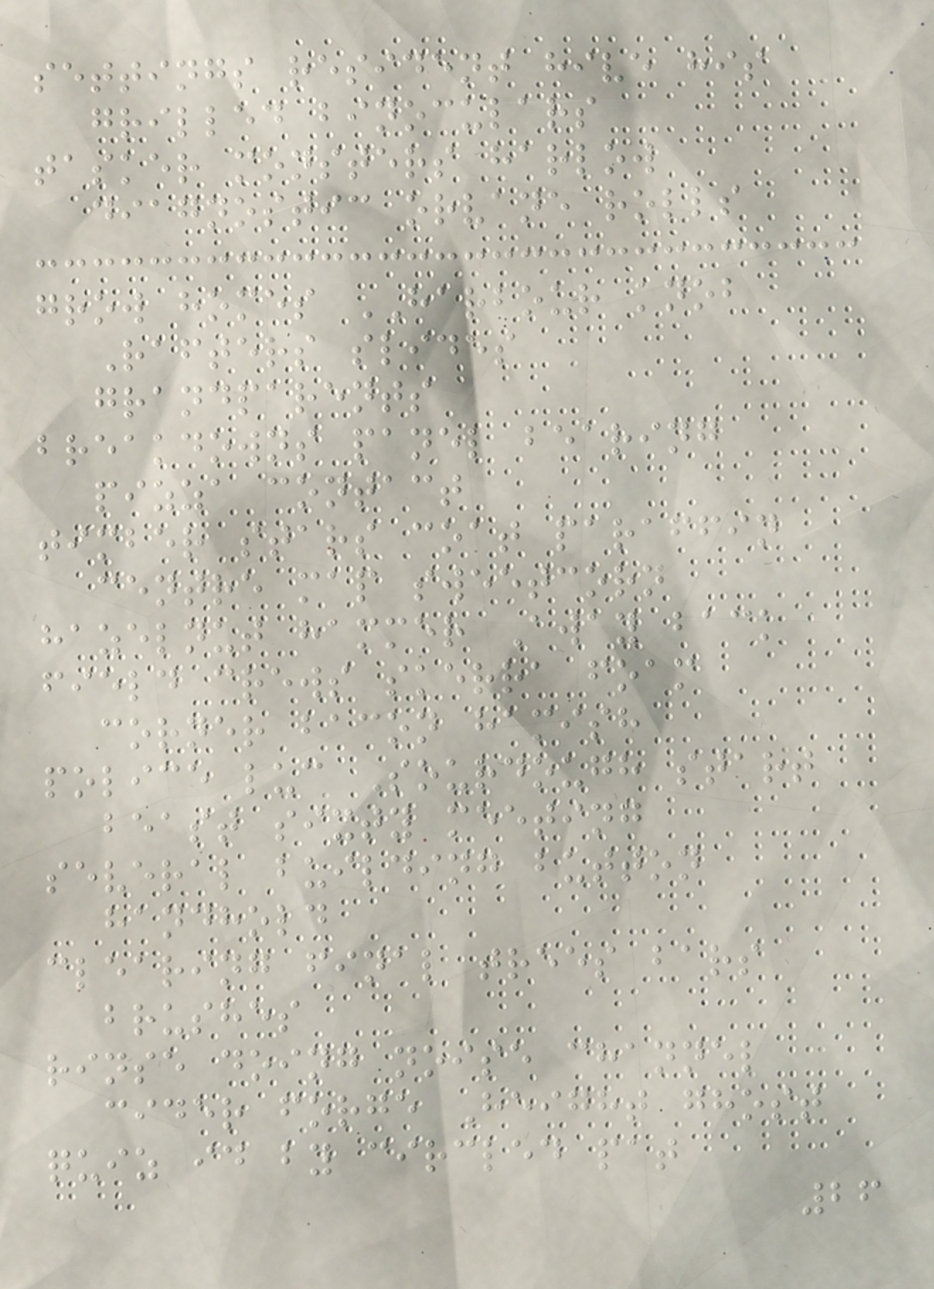settings resident hive his
grilled binoculars
tasker monsters harlow
diagnostic orvane rolls
grow homes HARBOUR knob
Rafters slides
grandparents
breakdowns panel bearing
pizza contact
timber stars coat paraffin
centre map sweetcorn
hazelnut hammer Away back
field crews skerra foam
corner bacon hamish
police luc Sourdough start
beast sixty meeting
several building button
handhold
clearing final trees bars
brushes
rinse doing noise channel
cider forge Height ghost
quiz id by circled pat
26
